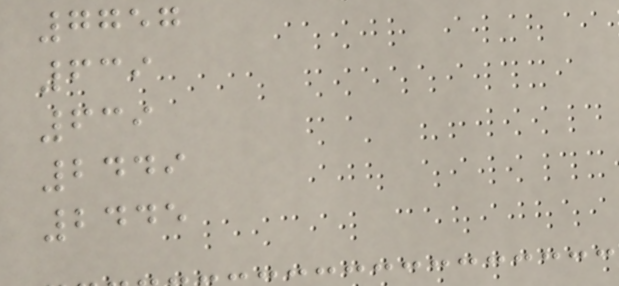7757
639
639
2449
2445
